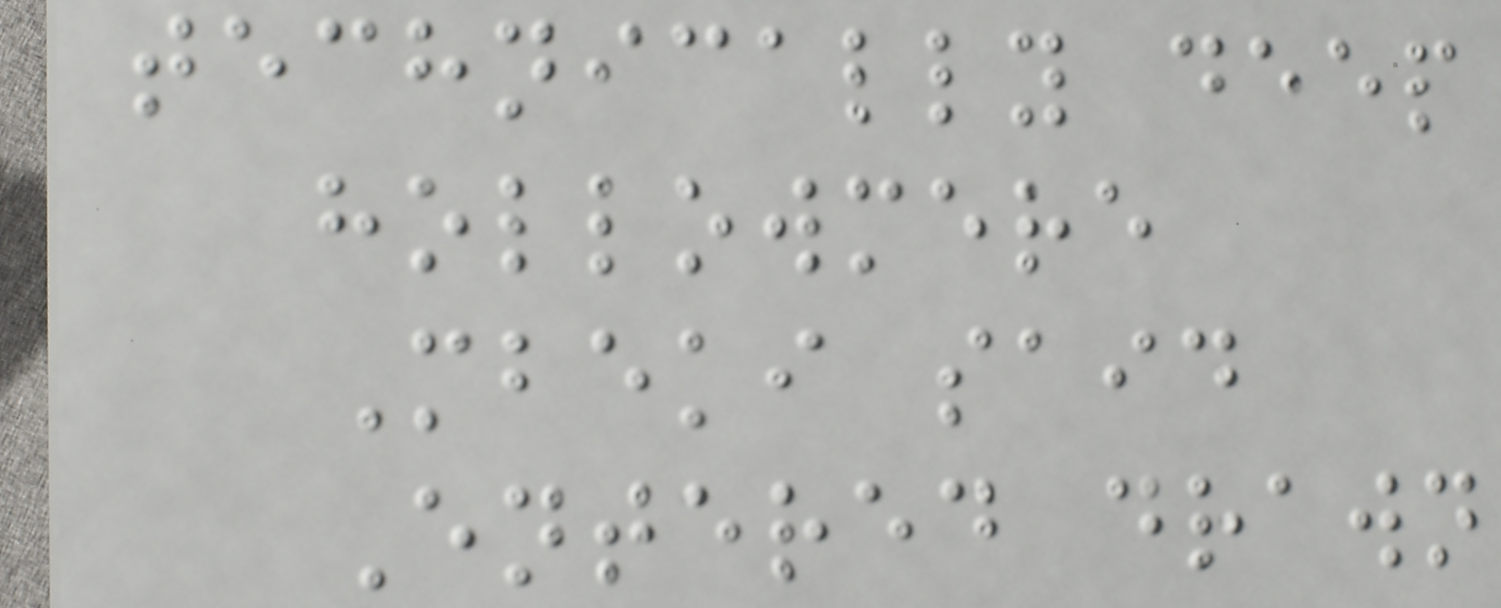technically deep
hollowmere
Mbeki said
Entered drawn
